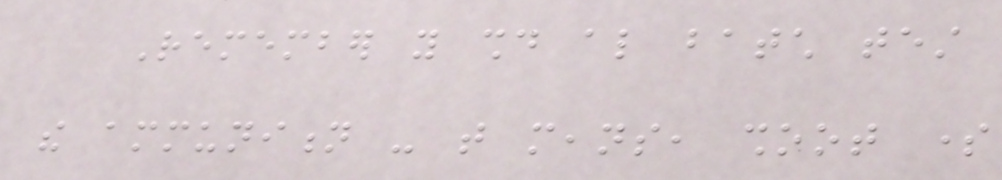Remember you should also batch test
the ammunition - that means, shoot some
